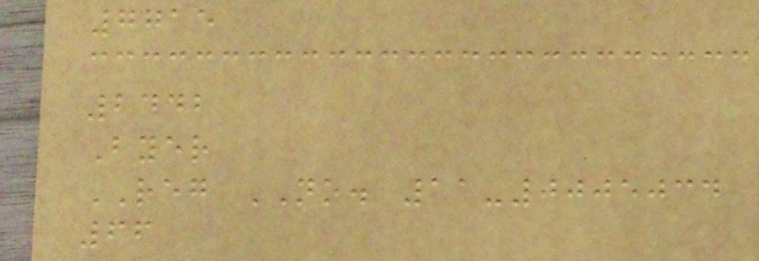7715
2442
Byer
REG NO. 11-0005034
66
